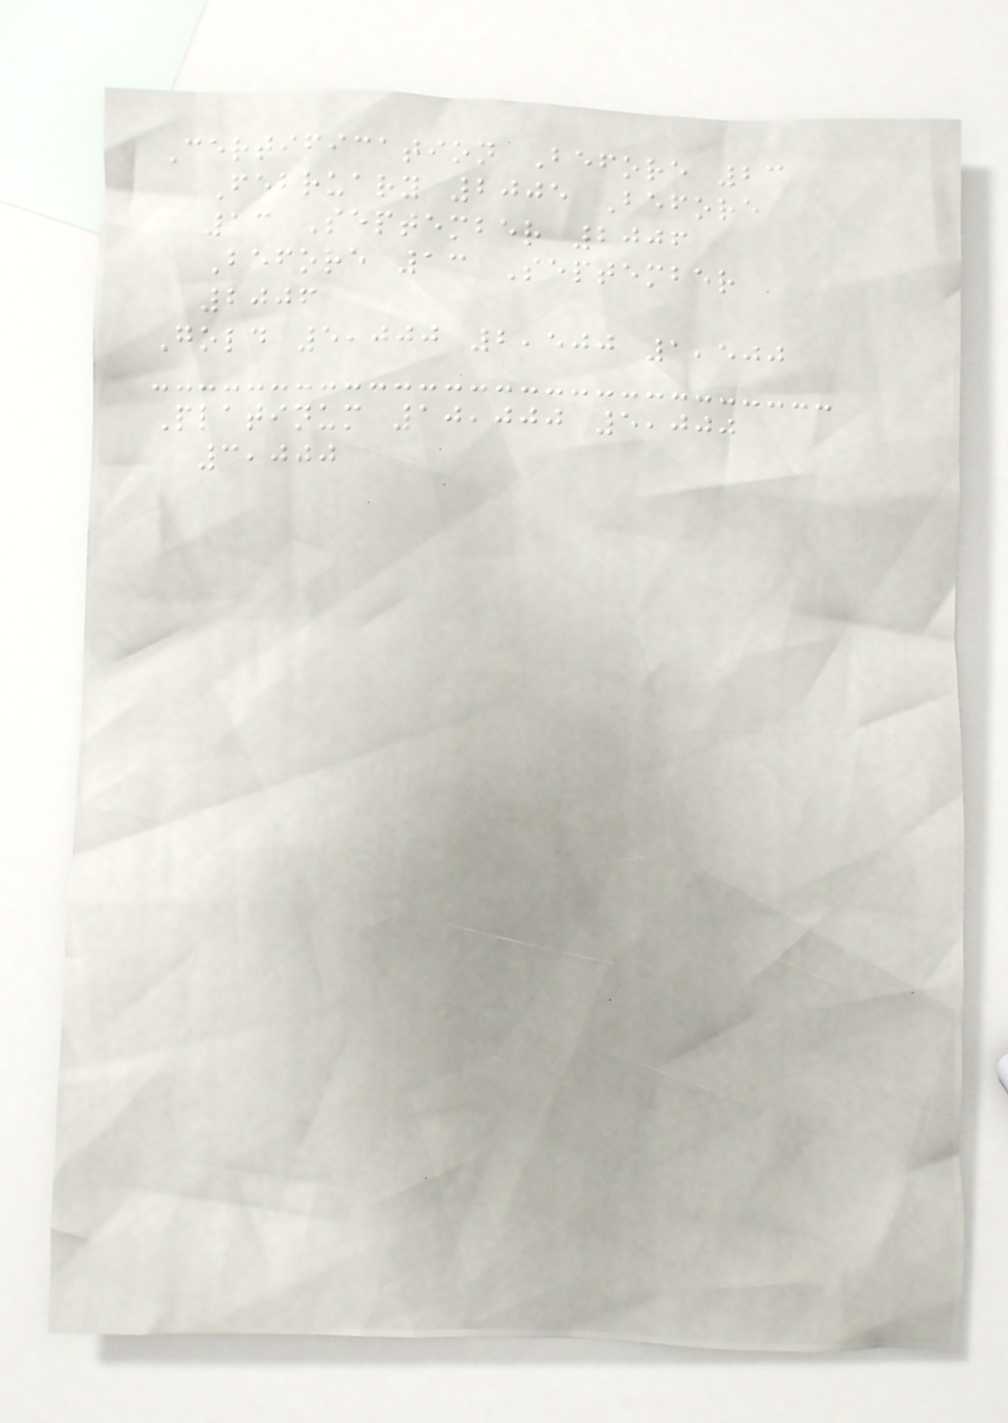Certification Before 23
February 2005 Before
13 September 2006
Before 13 September
2006
Gold 5,000 2,500 1,500
Platinum 10,000 5,000
3,000
